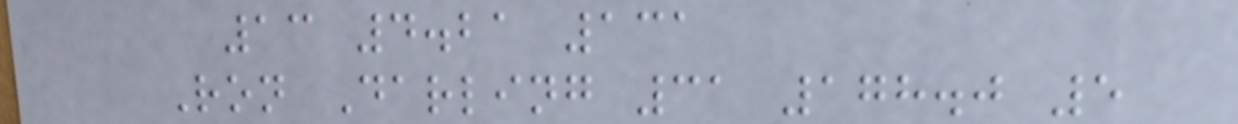13 4.21 131
Ron Darling 31 178.0 5
